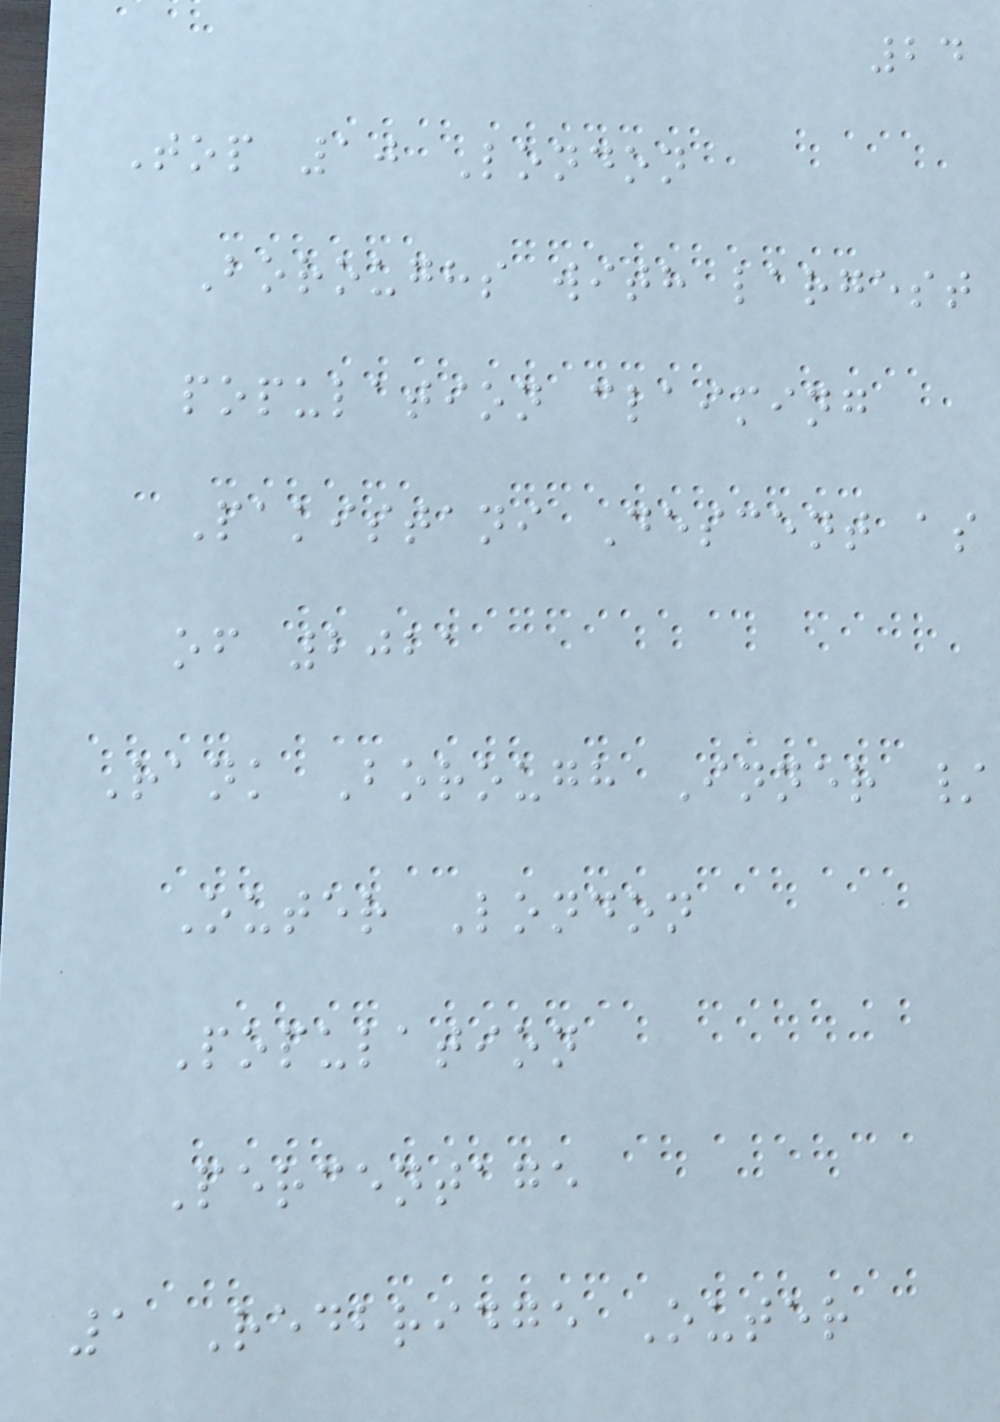24
Top 10 London
Boroughs with largest
population claiming
Pakistani Descent as
of 2021
Rank Borough Inner /
Outer London
Population
Percentage
1 Redbridge Outer
